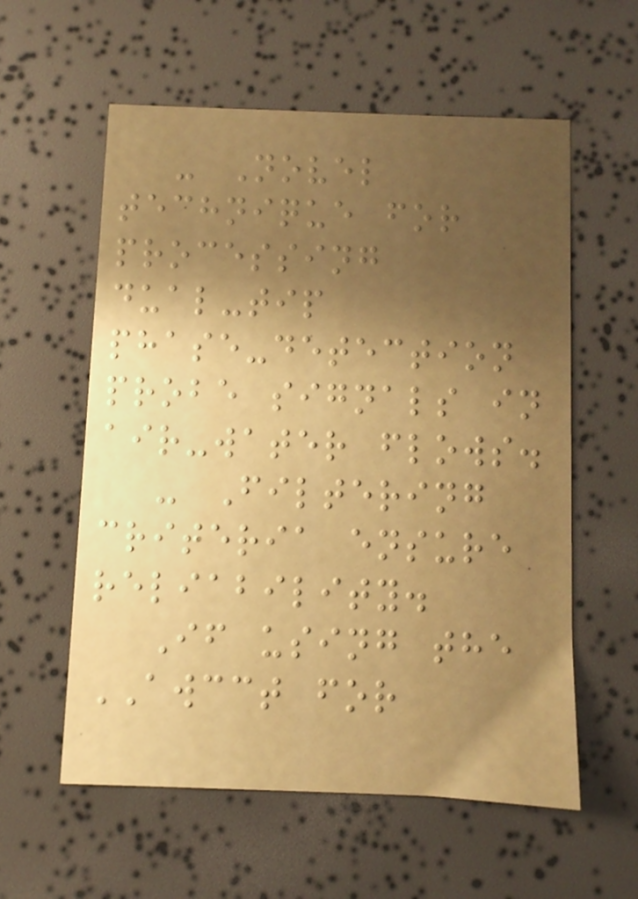- Novel
technique for
processing
dual-tip
phase-detection
probe signals in
air-water flows.
- Filtering
criteria ensure
reliability.
If using the
AWCCT for
